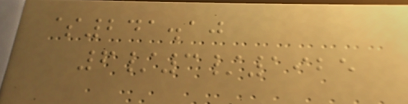$241.10
6/3/1925
